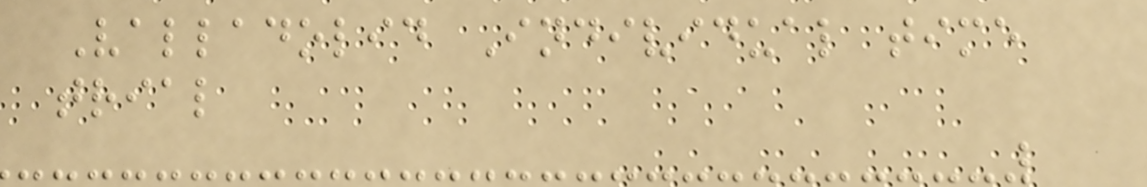Valladolid Individual time
trial
